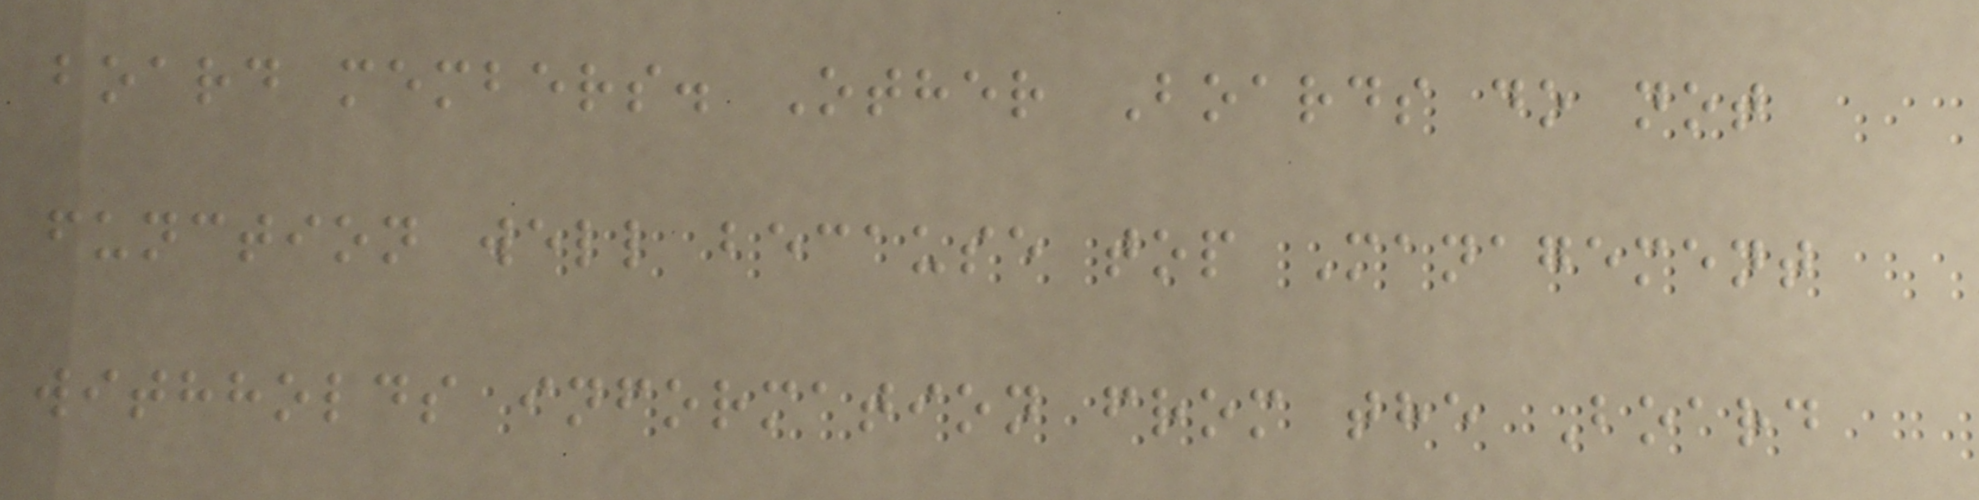board members. Other Boards do not
function well because top Management
withholds information from the Board
